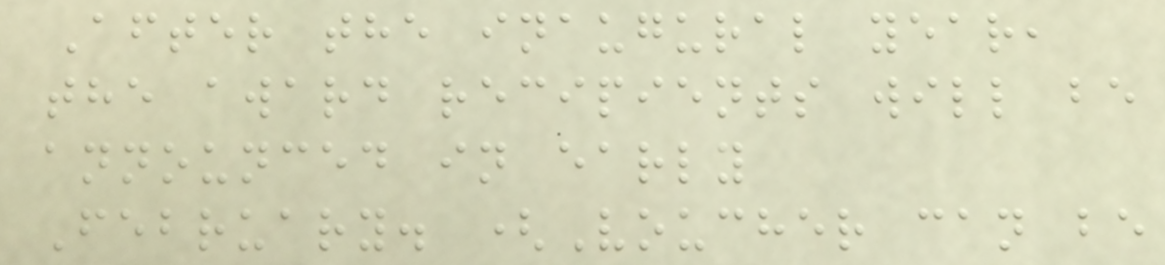After the inaugural year,
the award recipients will be
announced in early
February. (Voucher can be
